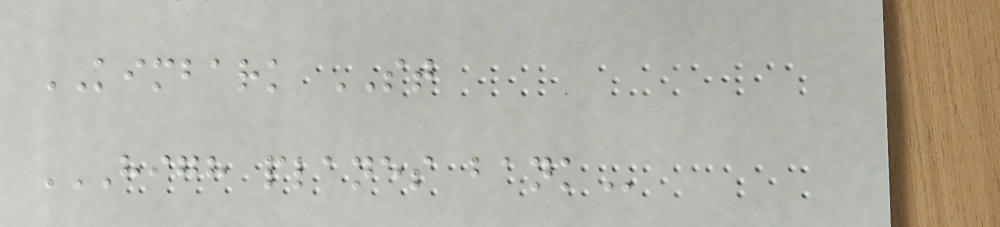KIMBARK ST
HIGH PLANES BANK
